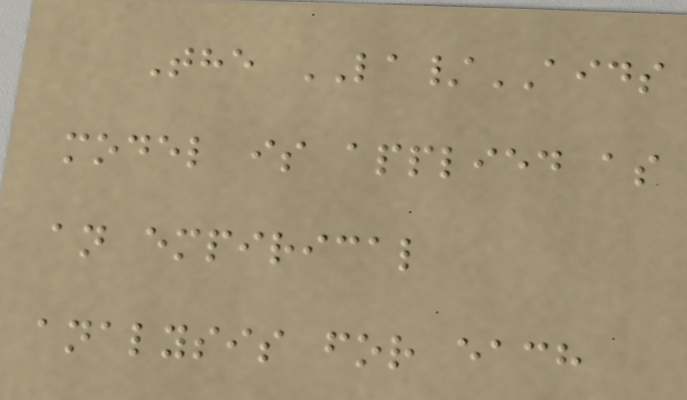The LA/AIDS
model is applied as
an empirical
analysis for each
